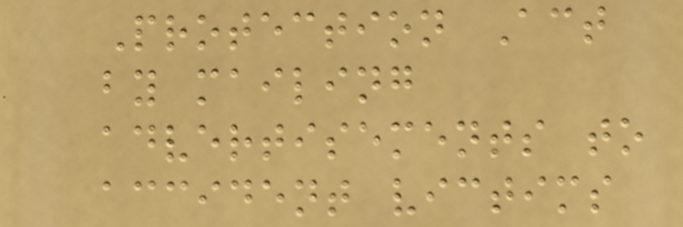Protection Act
by mailing
advertisements to
accident victims
